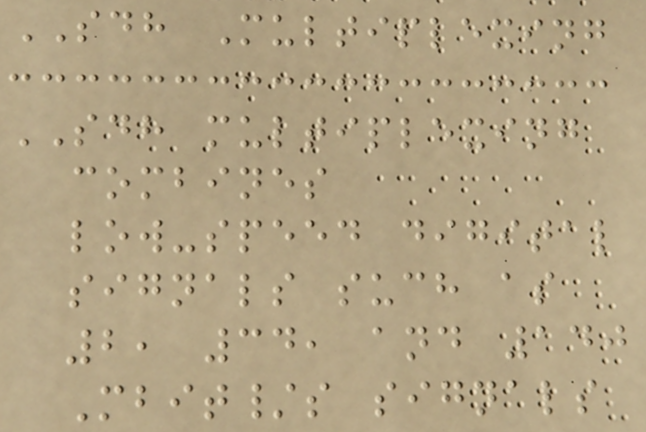SDH Multiplexing
SDH multiplexing
combines
low-speed digital
signals such as
2, 34, and 140
Mbit/s signals
